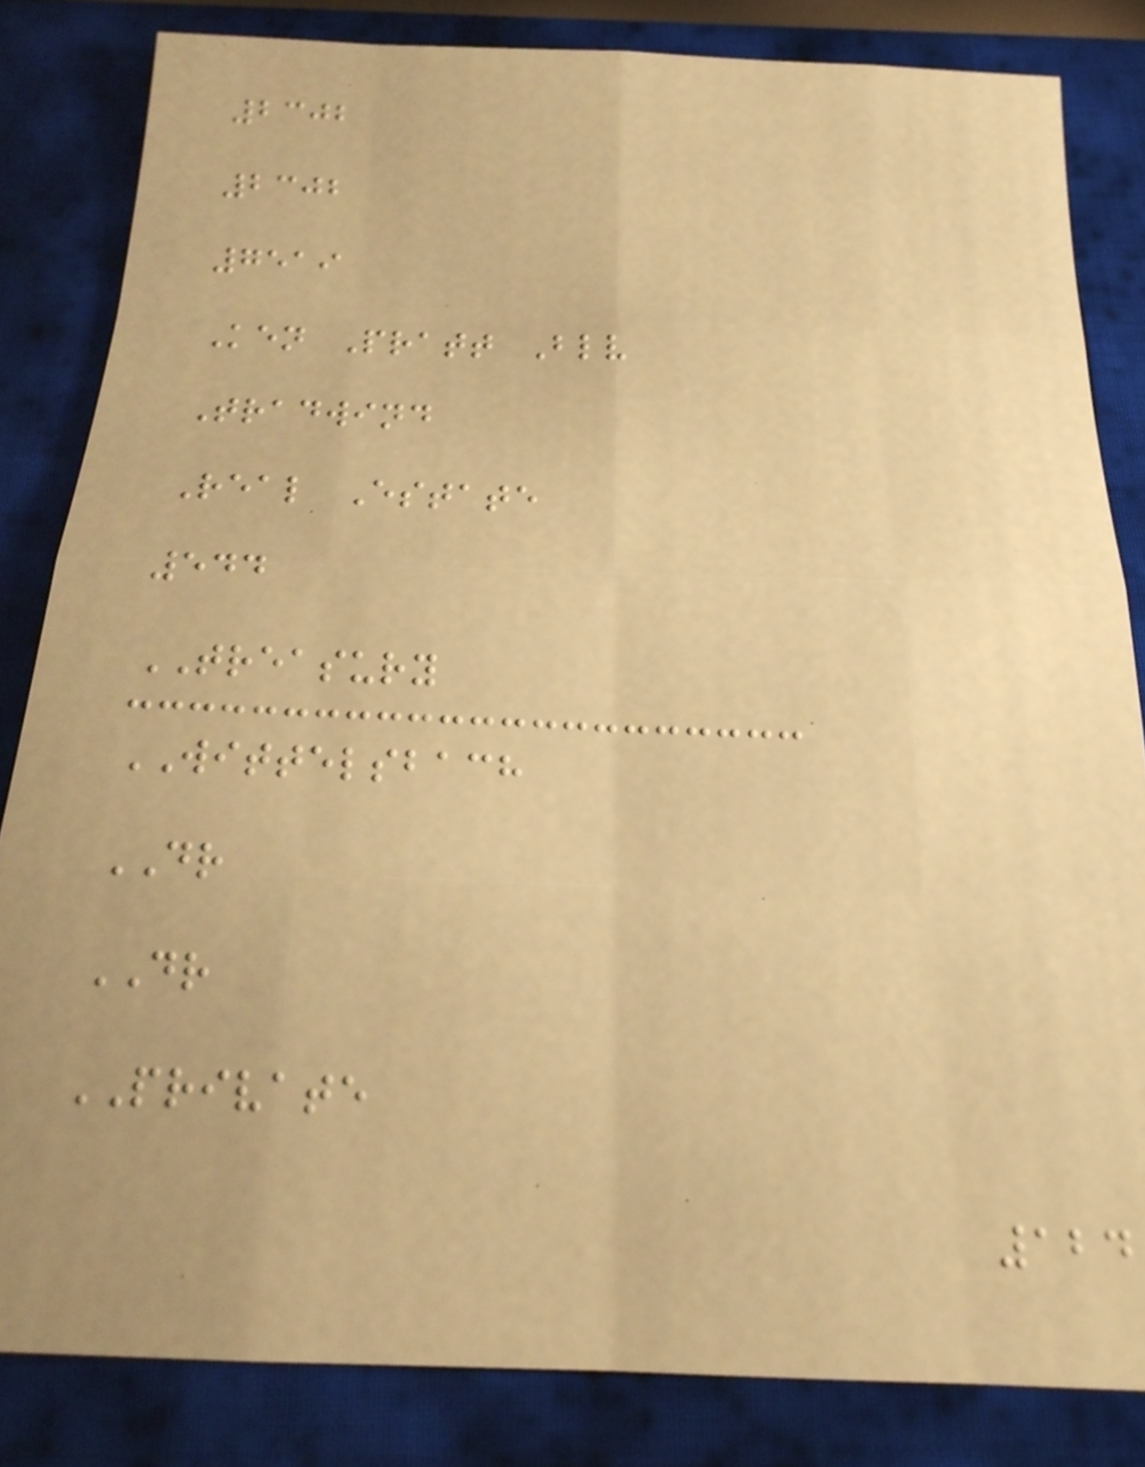2302
2302
7519
Ken Pratt Blv
Tradwind
Real Estate
544
TREASURY
WITTELSBACH
DR
DR
PRIVATE
124
